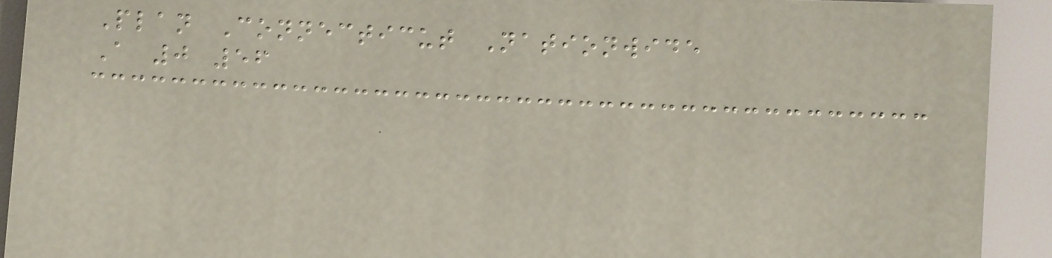Plan Connecticut Nationwide
A 0 56
